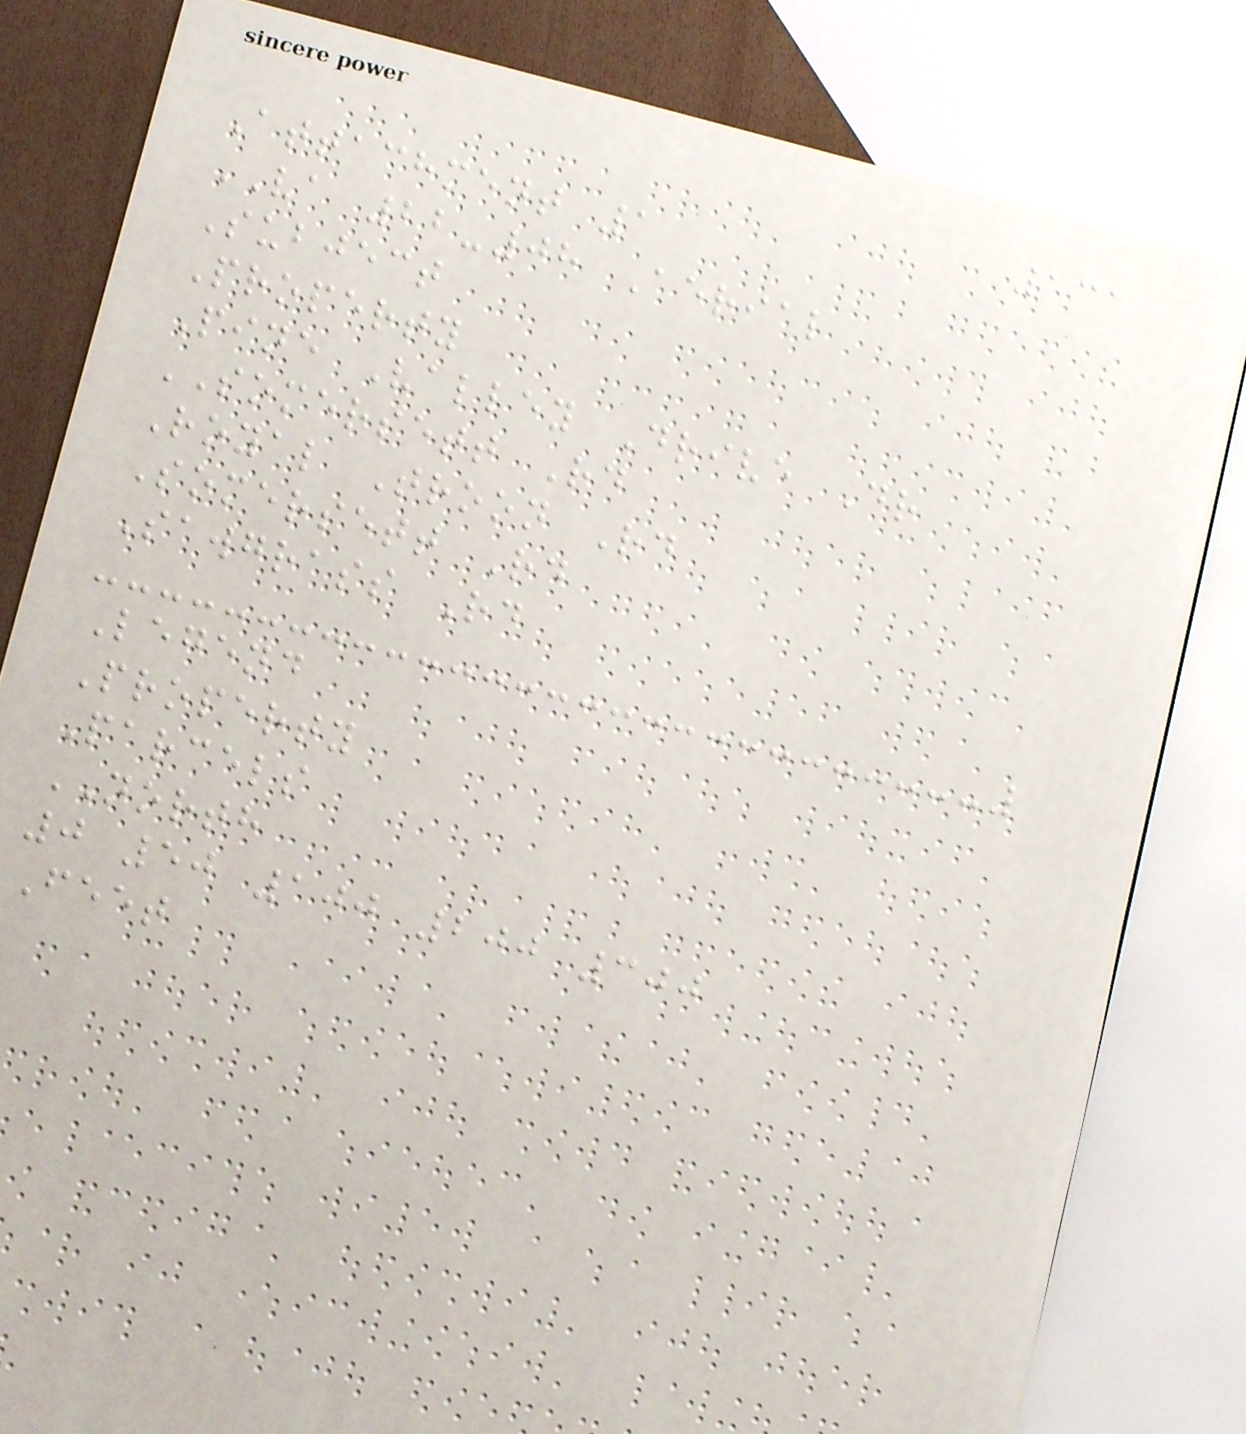131
Attachment 1
VA 22-08 Aerial
Subject
Property
Pine Valley Drive Dr
SOMERSETT Rd
Royal Troon Rd
Somersett Rd
Sawgrass Rd
Legend
Property
Parcels
NORTH
0 50 100 200 300
Feet
